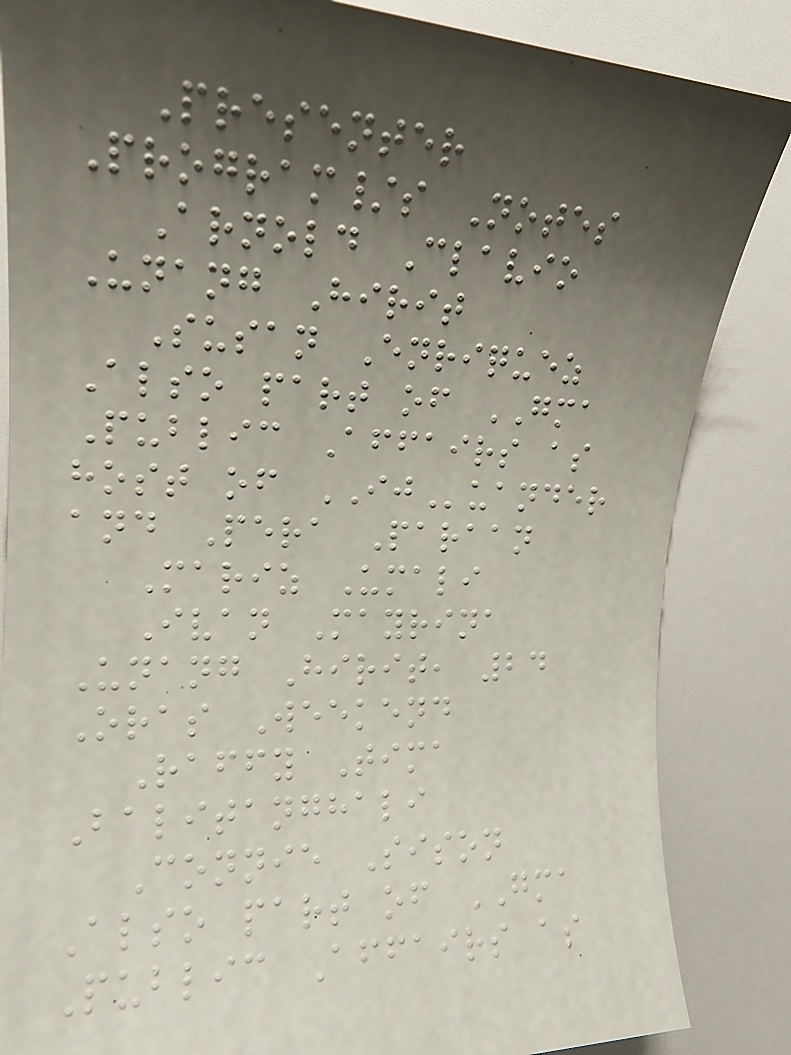Presenter
Program/s Notes
Arnold Clavio
Unang Hirit
Susan Enriquez
Also part of GMA
Public Affairs as
host of IJuander
and Pera Paraan
Mariz Umali
Ivan Mayrina
Unang Hirit, 24
Oras Weekend
Raffy Tima
Balitanghali
Connie Sison
Also part of GMA
Public Affairs as
